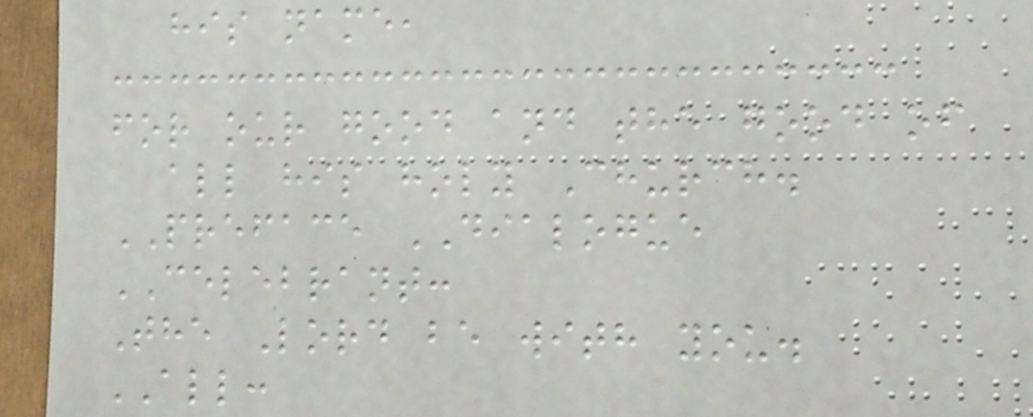his name,
for our good and the good of
all his holy Church.
PREFACE DIALOGUE
CELEBRANT:
The Lord be with you.
ALL:
